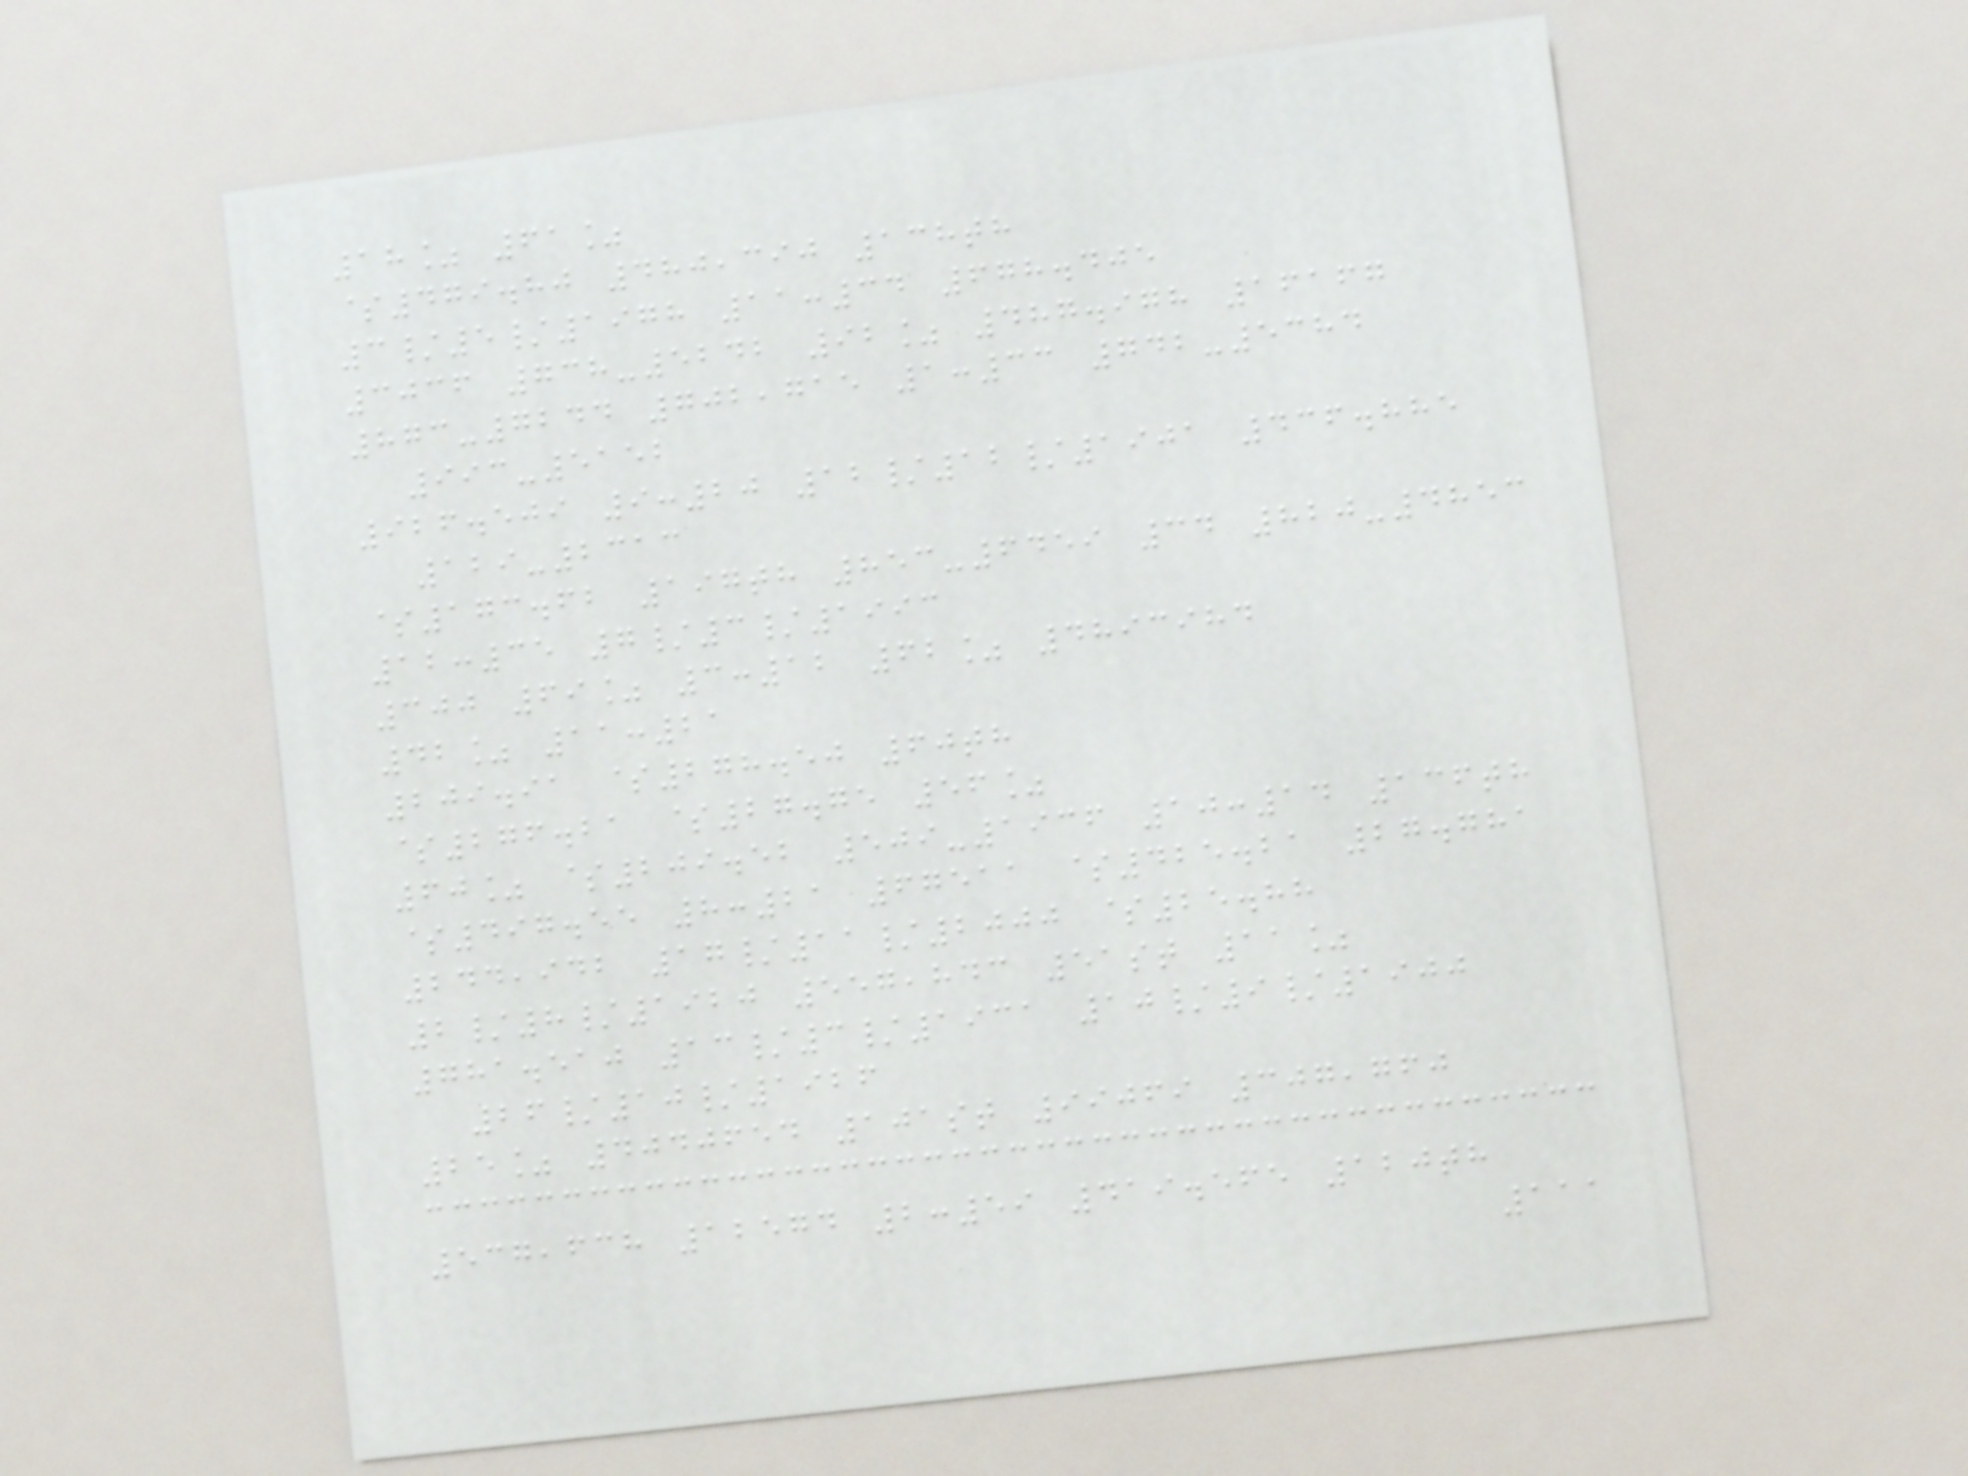18% 61%
$479.80 480,390 138th
3/5/1978 11:34 678.405
3036 738-5242 92% 487.978 16167
873-7244 702,715 1:33 742-5384
993-5152
926.509 9:20 12/12/1901 436.885
129-2313
$173.62 197th 853-6459 34 820-4853
12:35 7/3/1993
300 69% 3:12 62% 4893984
42% 11:21
209.91 $278.50 60th
$276.21 $27.75 56%
60% $209.52 509-1936 10:14 136th
$497.55 8:21 67511 $425.21 27.781
244,942 17/11/2000 $25.88
2/8/1920 557,843 51st 11%
781.510 13/3/1931 10/9/1900
26/10/1926
25% 4040654 101st 99069 307,760
537,638 12574 2:59 419.565 120th
111
